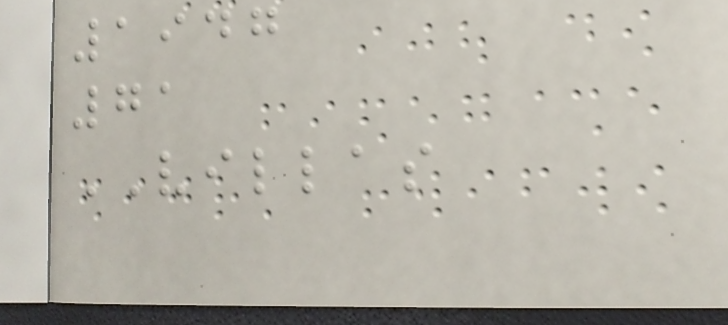1947
71
VILLAS
